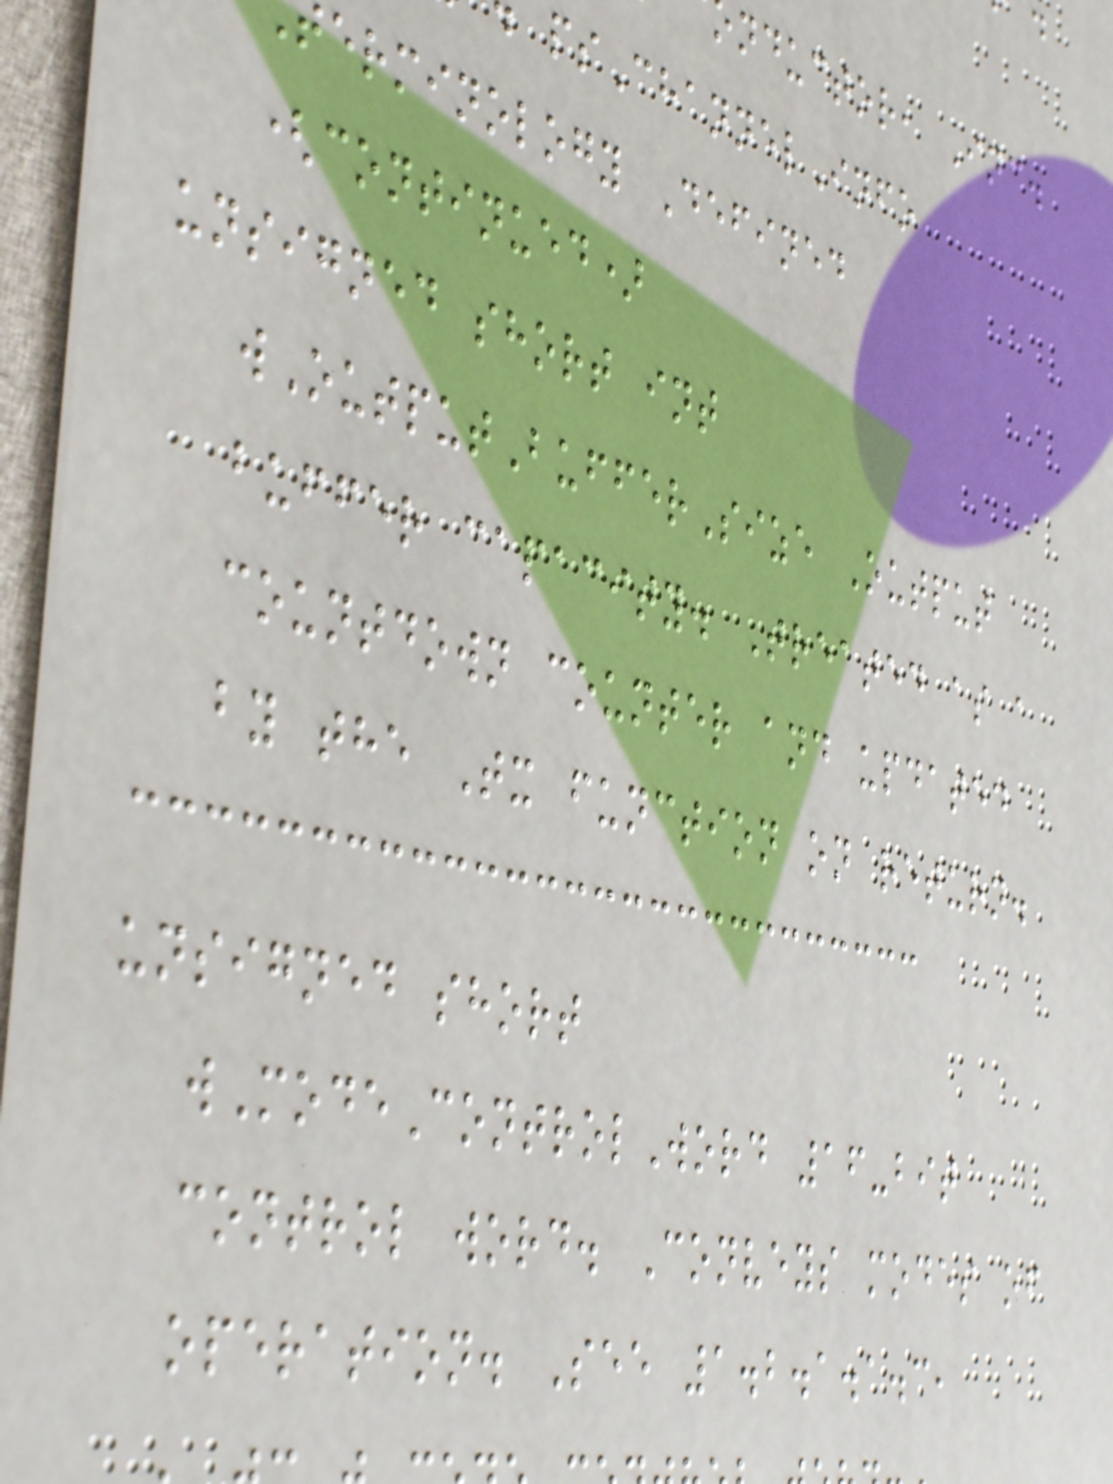nductor, Inc.
psChannelInfo
erminology Defined
(continued)
unsigned short int
wOutputBufferSize Output
buffer capacity. Treated as a
countdown counter and updated
by the Tx function on return.
unsigned short
wModeControlWord 16-bit
control word. Conveys modes of
operation. See 1.2.1.1.3,
